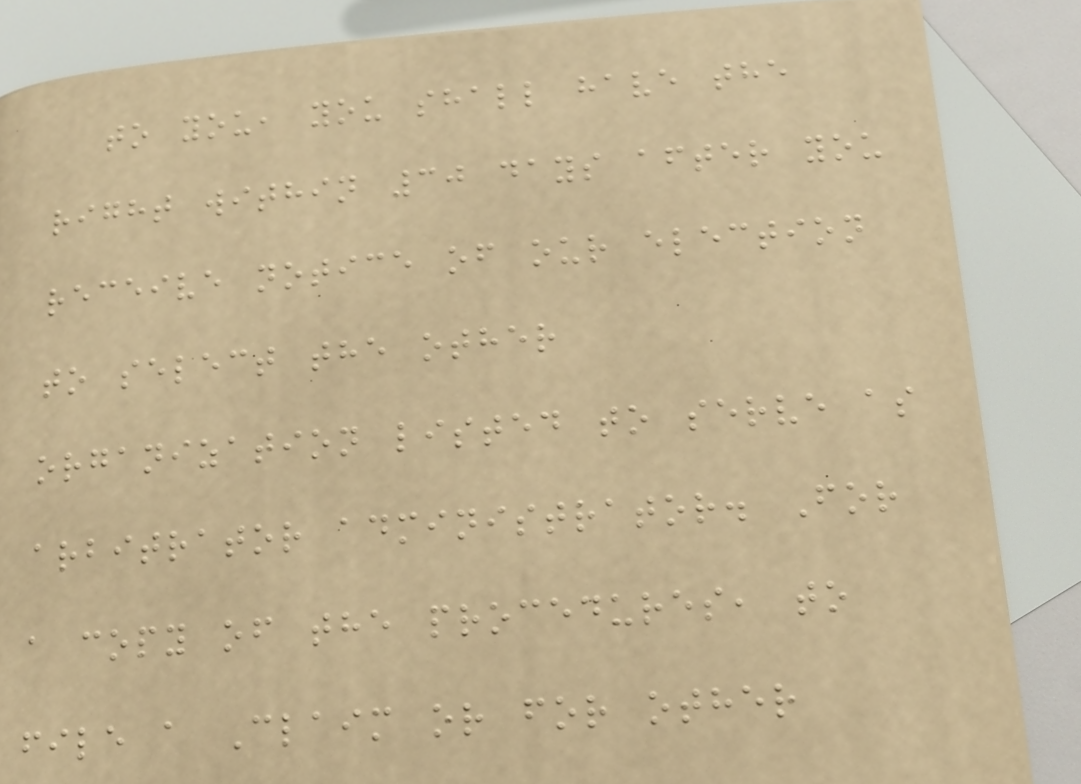to you, you shall have the
right within 30 days after you
receive notice of our election
to select the other
organization listed to serve as
arbitrator administrator. For
a copy of the procedures, to
file a Claim or for other
